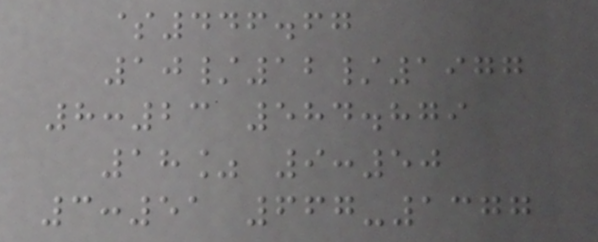$446.67
10/12/1977
8:23 584.879
18% 9:50
3:51 667-1377
